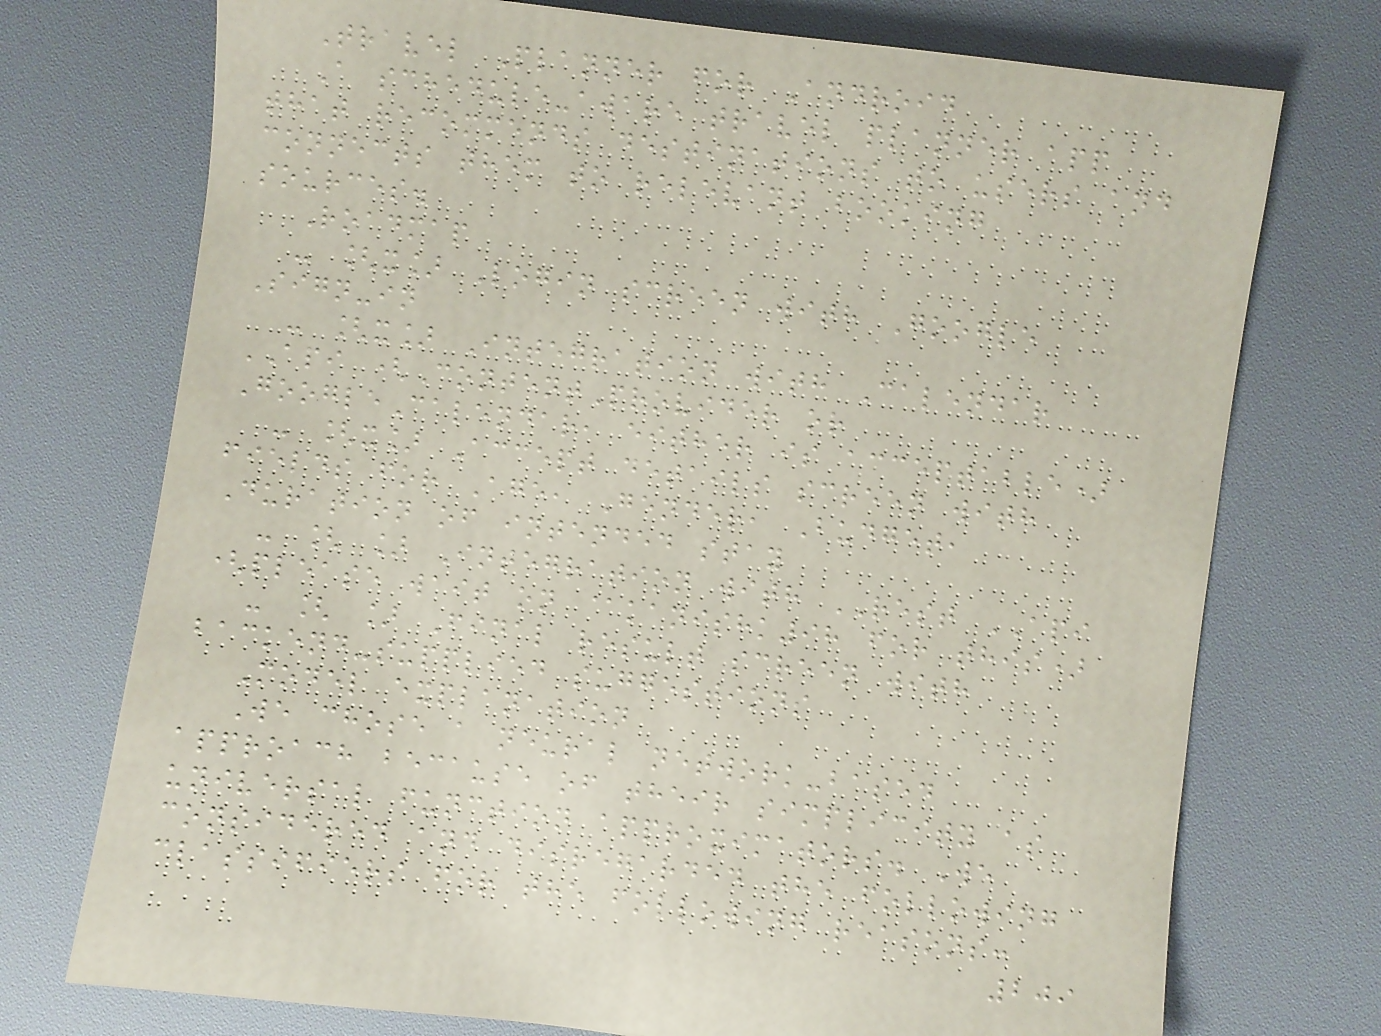Travel Planner for Android
A schedule-aware travel planner app
that recommends destinations to users and
connects them to relevant booking
sources.
Roadmap
- [x] Login screen with Google
Sign-in
- [x] Integration with Calendar
API (ContentProvider or
GoogleCalendar, either is acceptable)
- [x] Accept details screen with
fields for Age, Gender, Budget,
Duration of intended stay
- [ ] Integration with REST API
(please wait on @kanishk98 for this)
- [ ] Final result screen with
backend-supplied suggestions
Model explanation
We chose a neural network-based
approach because of their simplicity as
universal function approximators. We
considered and disregarded the following
classifiers for the following reasons:
209
